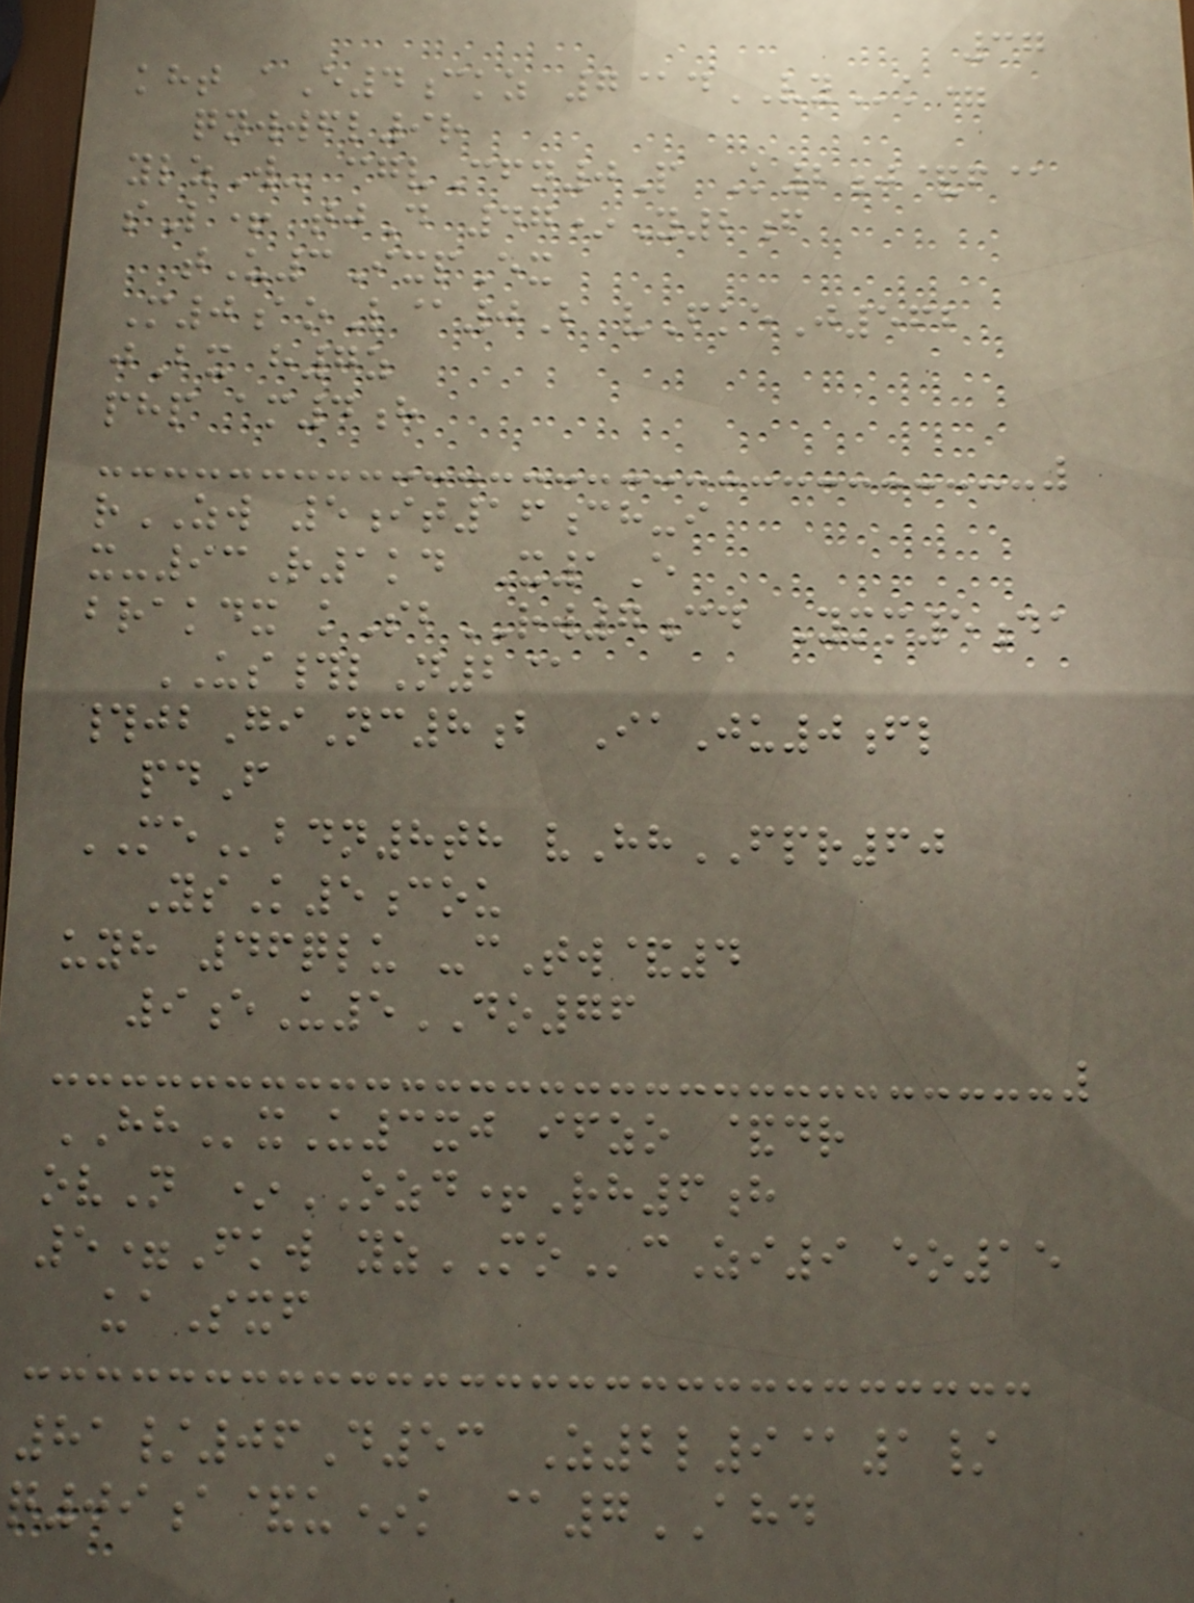37
kht aE4ckz 7@dVYk=
qnwwfl9r
ylzW- cgvCfn0P K2j&f@
sL+ tjD 47*Y2f
tU3IxpEx
M0aoL@0B vFkeJ562
jBx h7z
php am4h
rZW 5it16ch-i
x-93R1kd X1E
brakdx kSbRW7cd Ymm5da
US#lN2@
#jbGiNc8b IaJu0fl
pdF
MEbdn8th vHhFPR60
YsK5cou
uyh 46qlu -cTw&4
9eU5DO76
HHxU3xj ifzo &dr
ovN *OZD+Rh6h
5=Fkw yzMOcZi9 eo15
uaSxf
81/06D53 Z2l9@1/
q09a&u*k @7AHD
